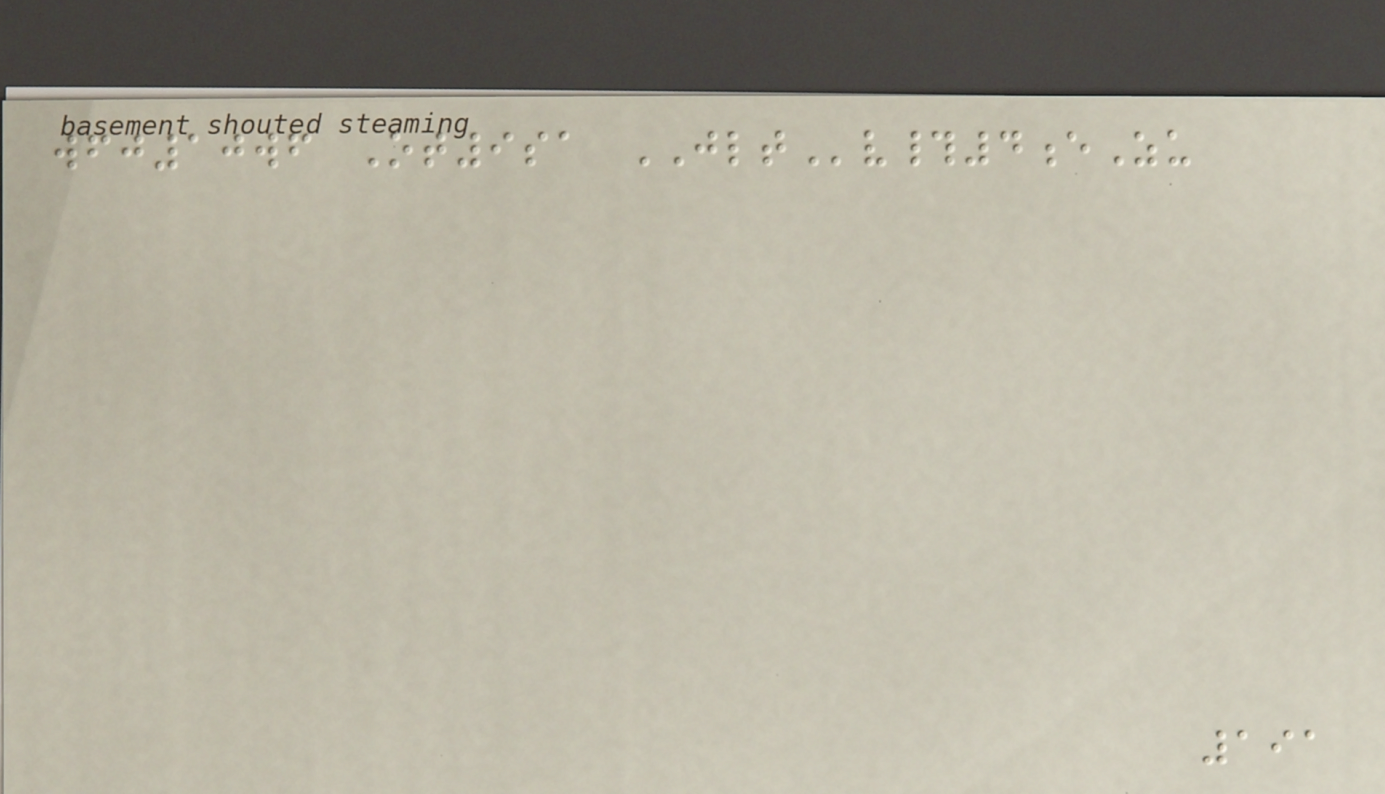wfj10wf Ot9sa JLTv#4eZu
191
